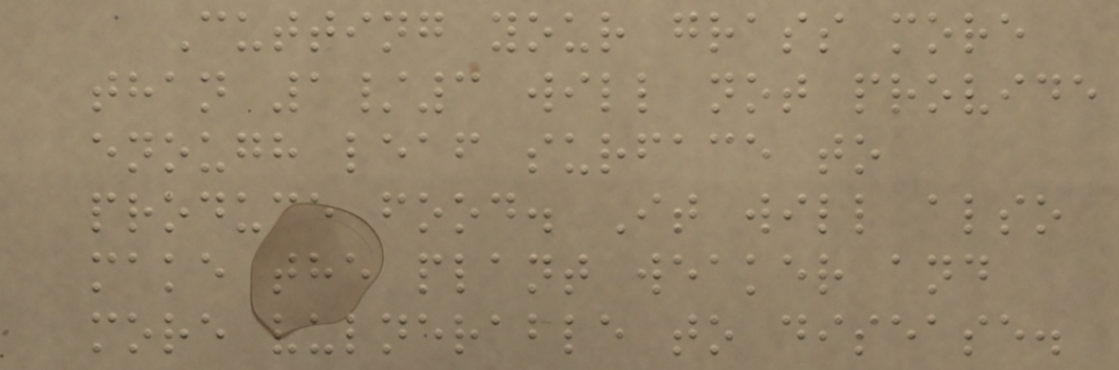Cutting your grass more
than 1/3 will not provide
enough leaf surface to
produce food. It will also
make the plant weaker and
more vulnerable to disease.
